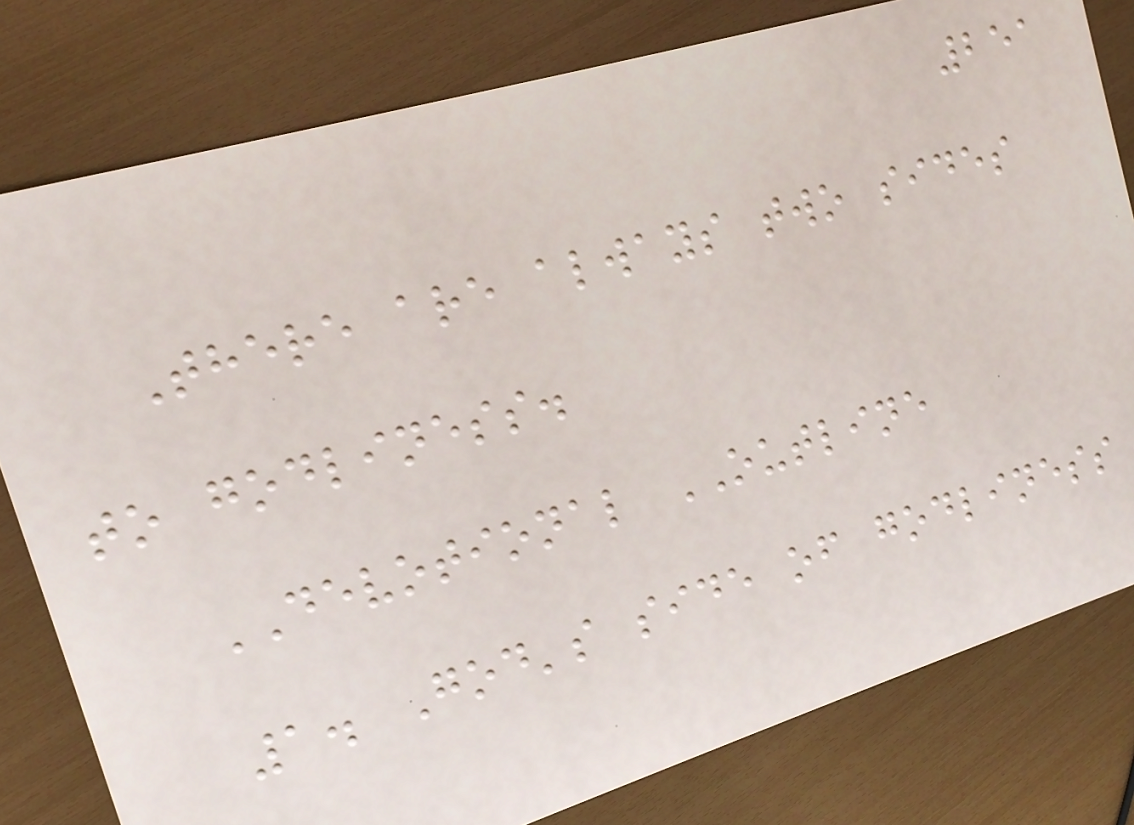251
There are always two sides
to godliness.
DEVOTIONAL OUTLINE
1. God's side of godliness
